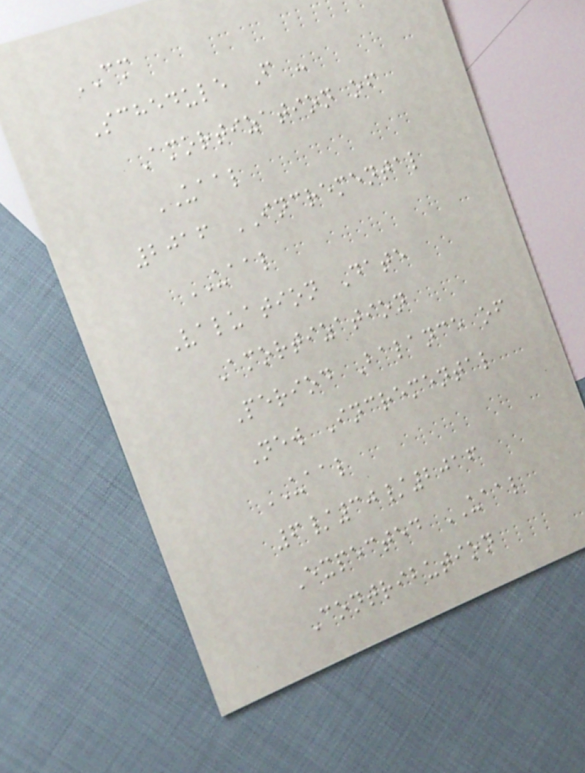CM
Schedule F -
Amortization of
UAAL
2016 INCREMENTAL
UAAL
Valuation Date
Amortization
Period Balance of
New Incremental
UAAL
6/30/2016
Expected UAAL
Contribution
